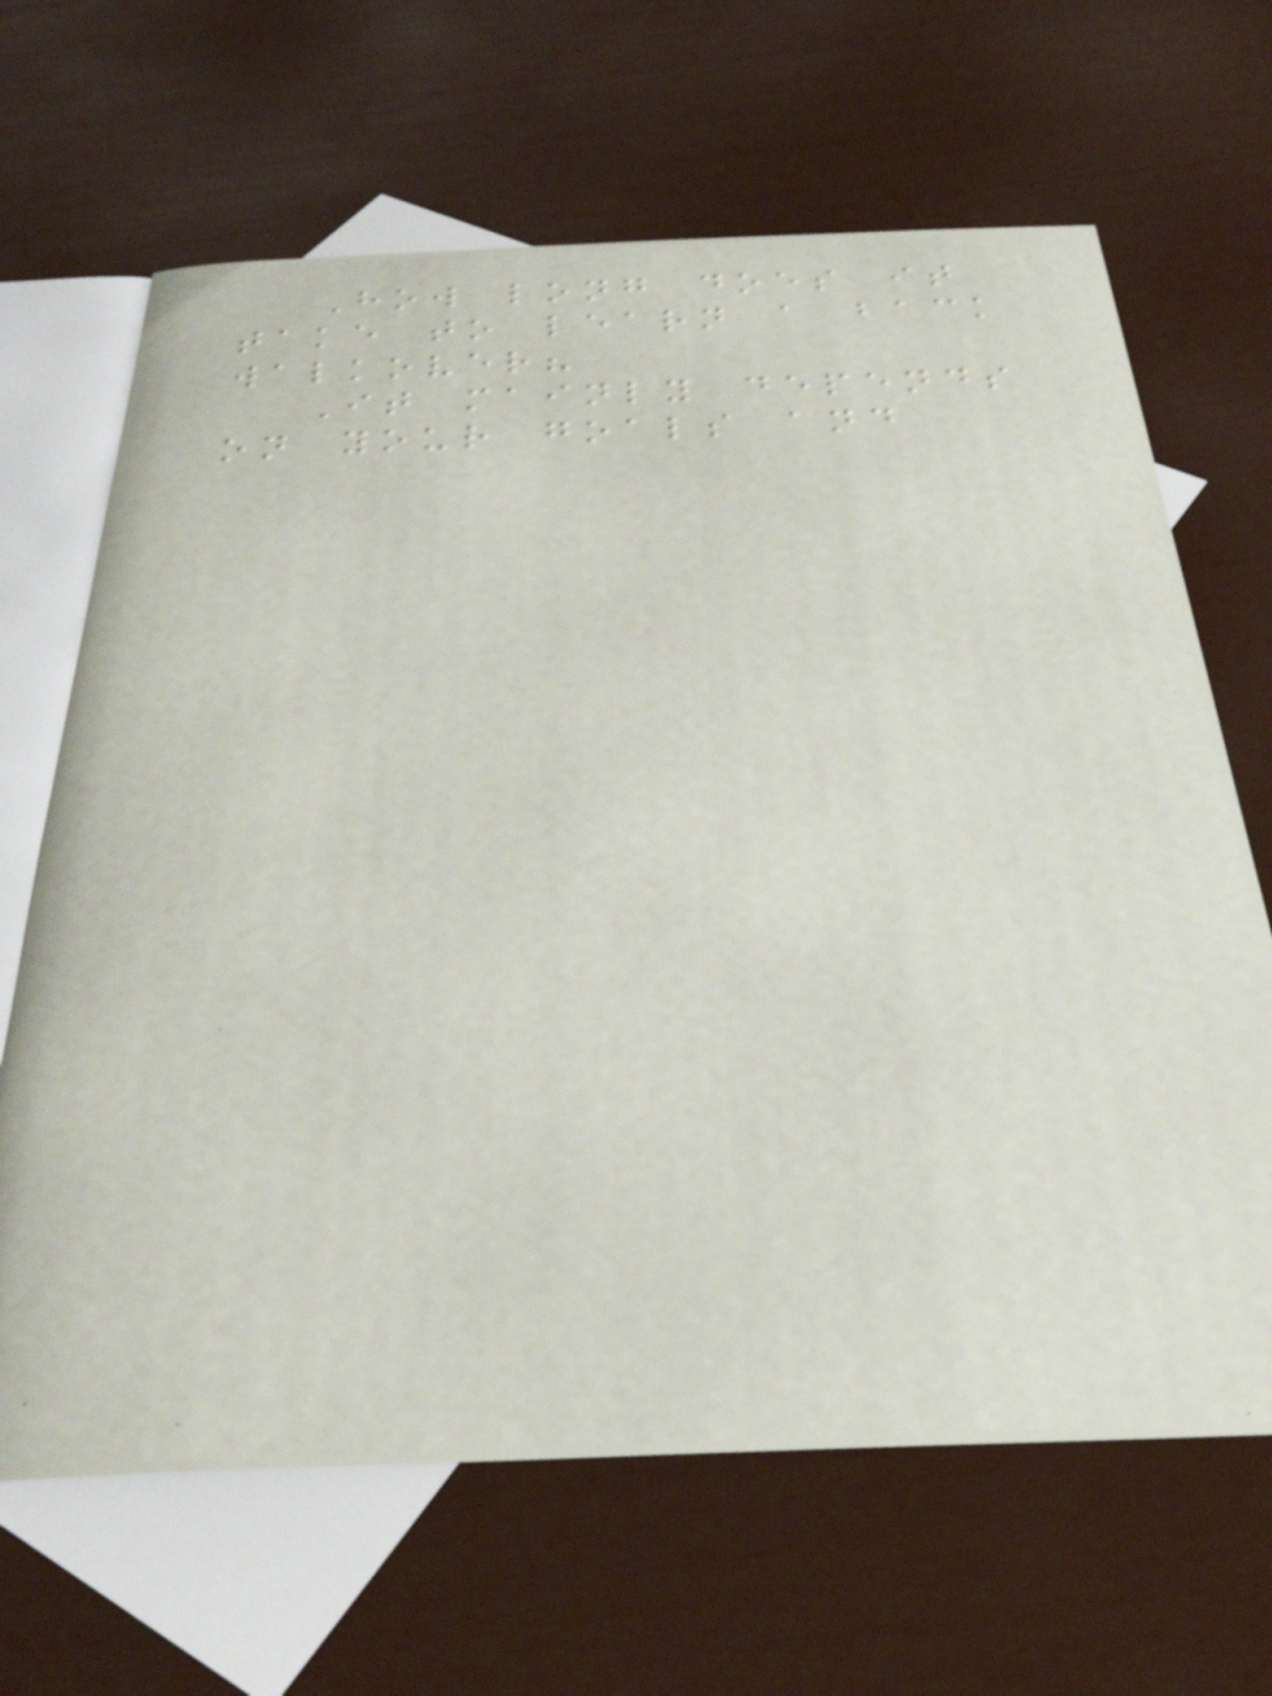How long does it
take to learn a back
walkover?
It mainly depends
on your goals and
